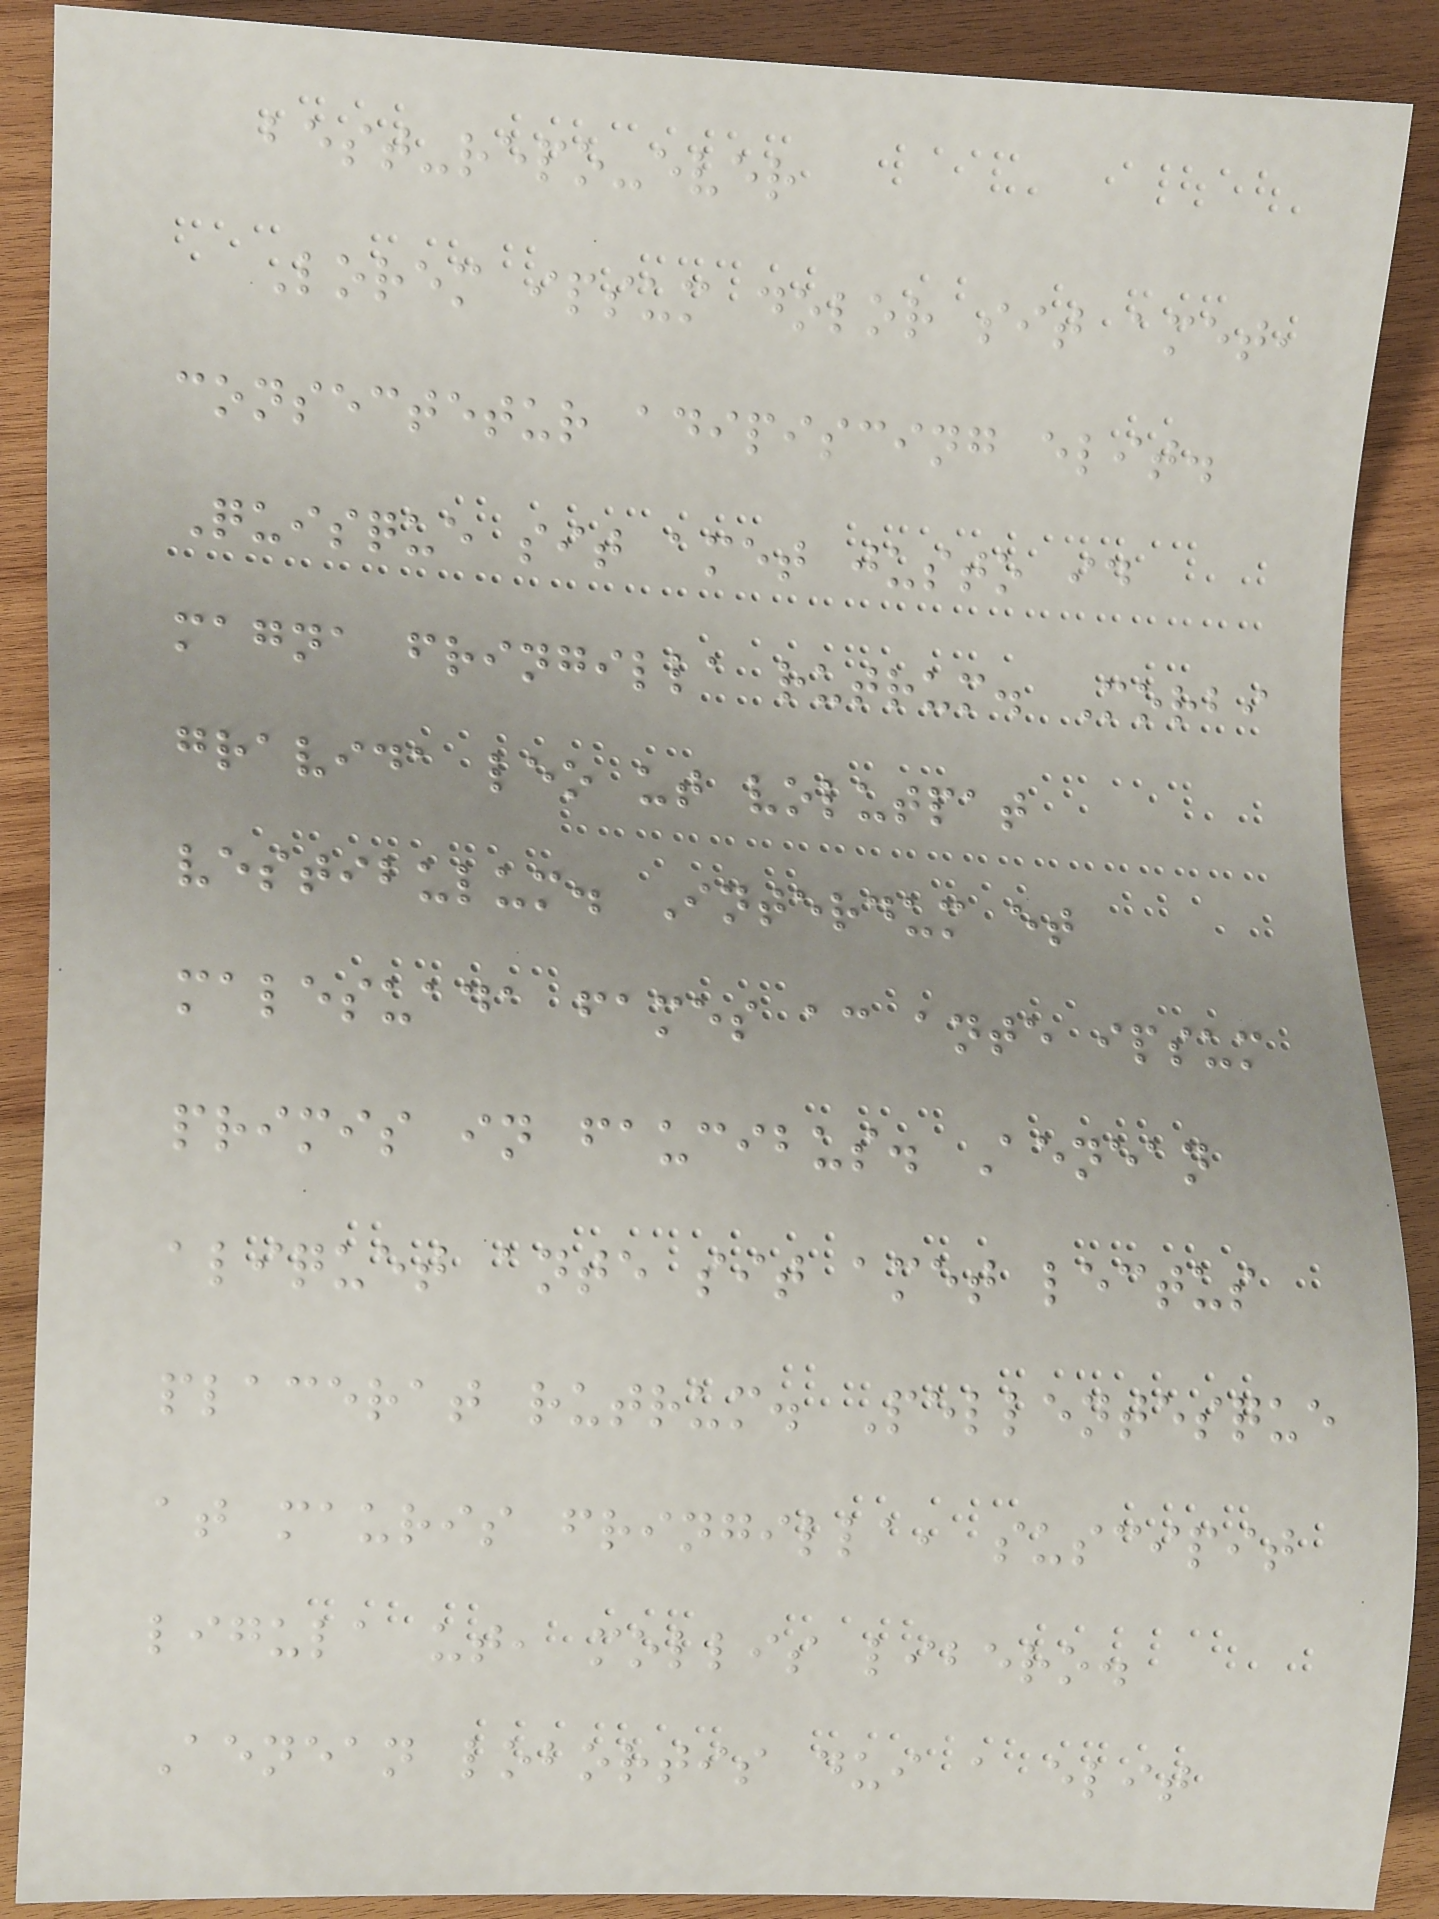best-repo-ever
Lorem ipsum dolor sit amet,
consectetur adipiscing elit.
Quisque sit amet justo id
magna fringilla rutrum. Morbi
gravida leo ut volutpat
vestibulum. Interdum et
malesuada fames ac ante ipsum
primis in faucibus. Aenean
aliquet ante sit amet lectus
placerat rutrum. Pellentesque
at mauris fringilla, suscipit
ligula ut, mollis libero.
Aenean lobortis dui a elit
